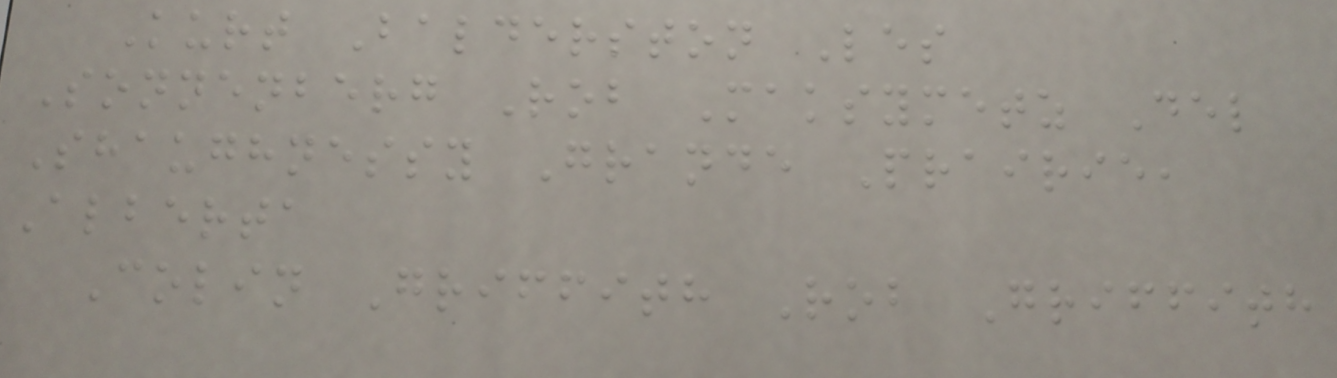Kurt Balderston Les
Sonnenberg Rob Maksymetz Del
Shaughnessy Grande Prairie,
Alberta
Colin Griffith Rob Griffith
